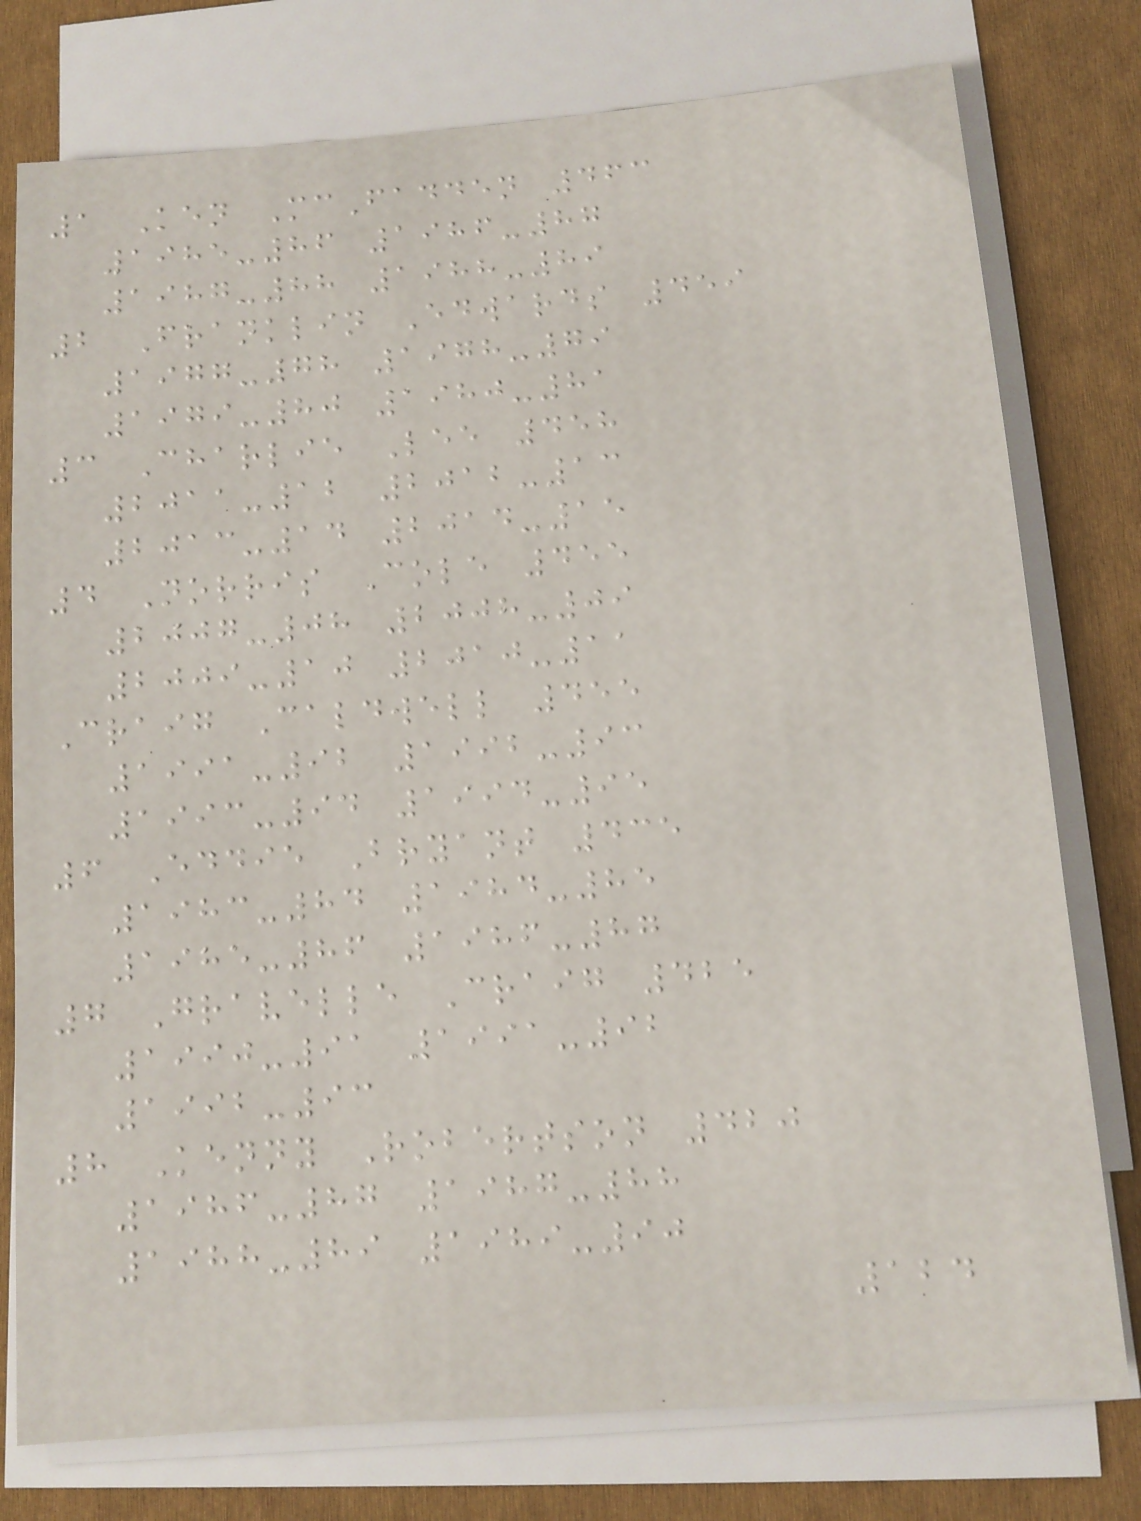1 Ken McFadden 463
1985-86 1986-87
1987-88 1988-89
2 Franklin Edwards 459
1977-78 1978-79
1979-80 1980-81
3 Charlie Lee 458
2011-12 2012-13
2013-14 2014-15
4 Norris Cole 455
2007-08 2008-09
2009-10 2010-11
Craig Caldwell 455
1991-92 1992-93
1993-94 1994-95
6 Eddie Bryant 435
1983-84 1984-85
1985-86 1986-87
7 Gravelle Craig 425
1990-91 1991-92
1992-93
8 Kenny Robertson 420
1986-87 1987-88
1988-89 1989-90
124
